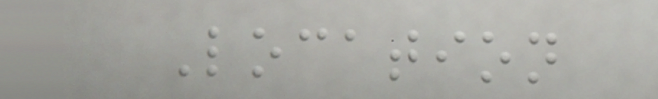Location
